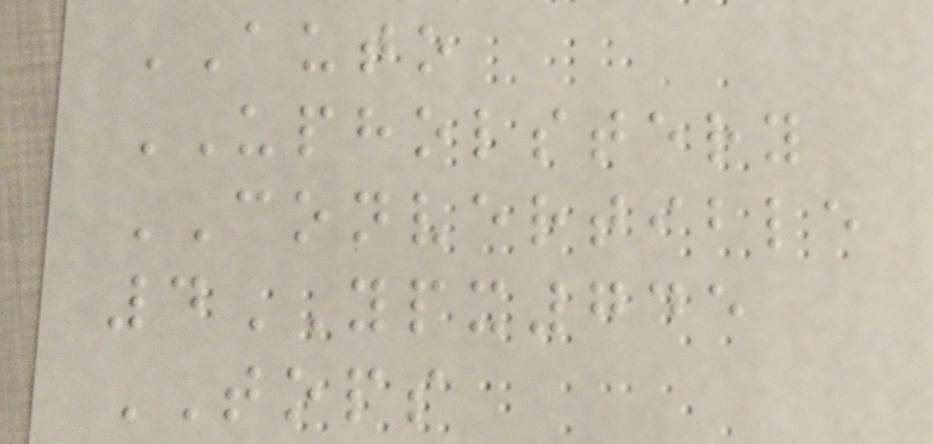AUTO
UPHOLSTERY
CONVERTIBLE
4YPX745
TOPS
